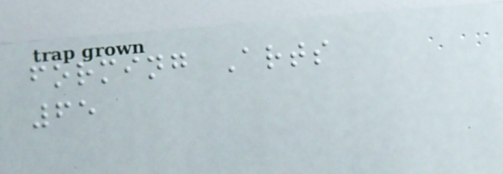forming Arts
65
